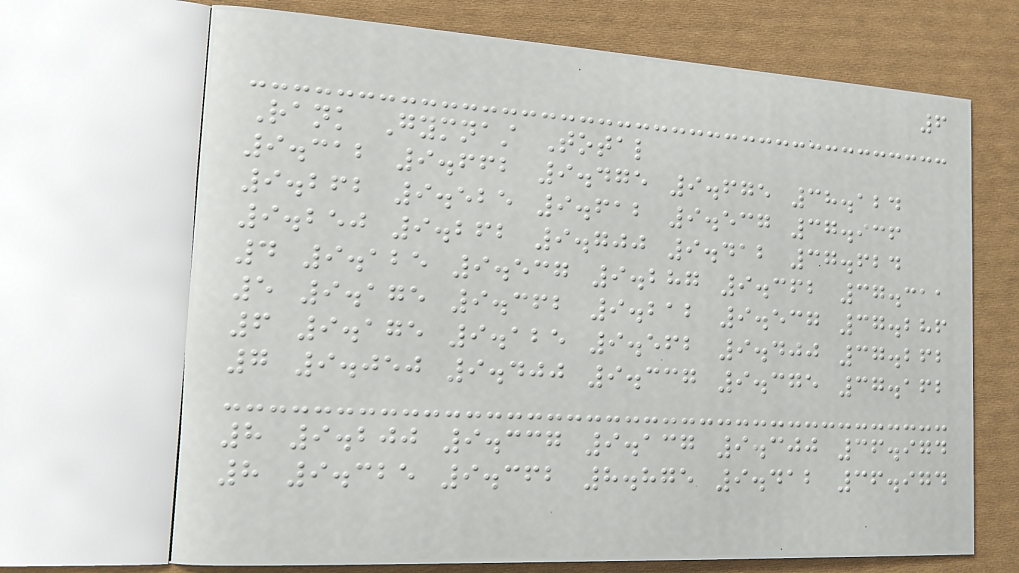6
Rank Gymnast Total
9.312 9.662 9.475 9.675 38.124
9.262 9.525 9.612 9.537 37.936
9.250 9.262 9.700 9.412 37.624
4 9.125 9.537 9.287 9.362 37.311
5 9.175 9.362 9.212 9.537 37.286
6 9.175 9.125 9.562 9.400 37.262
7 9.050 9.400 9.337 9.375 37.162
8 9.200 9.337 9.137 9.300 36.974
8 9.325 9.362 8.875 9.412 36.974
